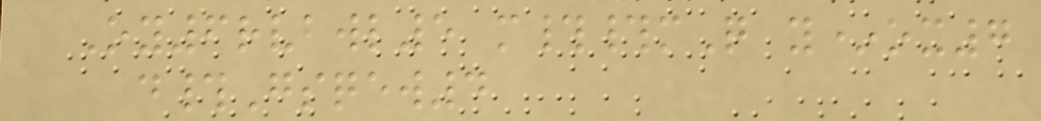Oy6rvbwl5 m##mQ y*ox7
d#Gsqew4
